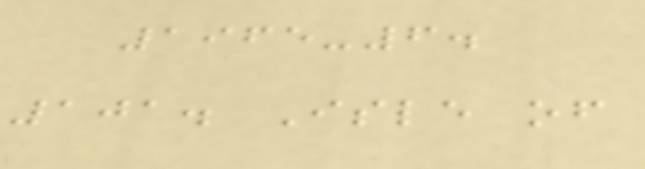1965-6.
101. Isle of
